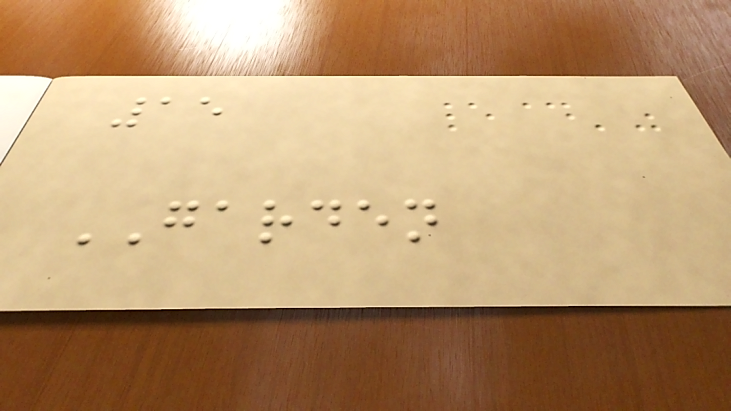15
GARDEN
